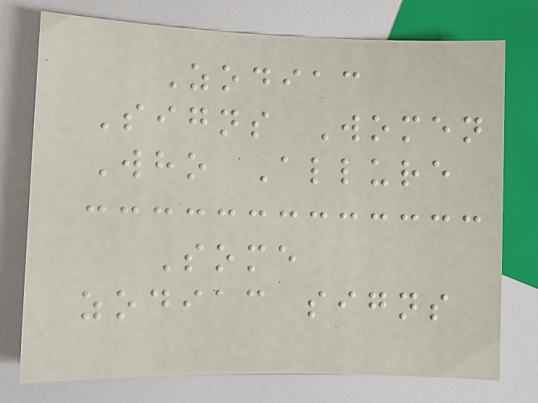Zodiac
Signs Women
Who Allure
Some
zodiac signs
